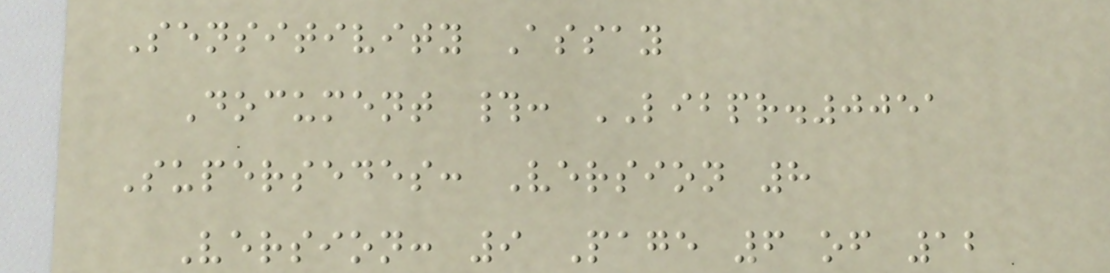Sensitivity Assay
Document #: LIBPR.0051
Supersedes: Version 8
Version: 9 Page 6 of 12
